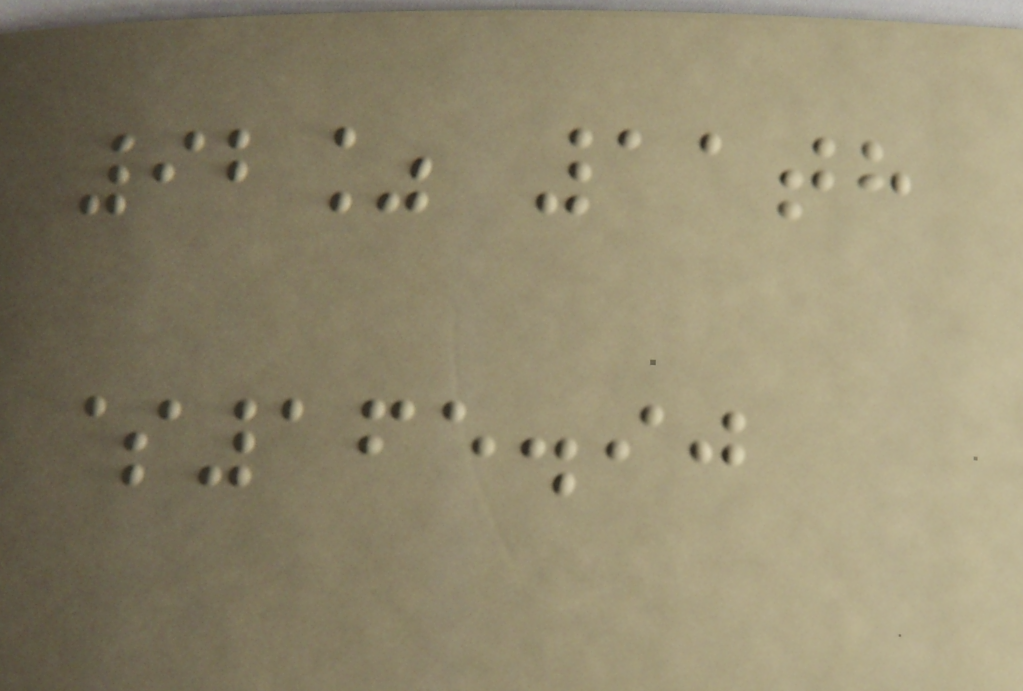92% 11th
$165.90
